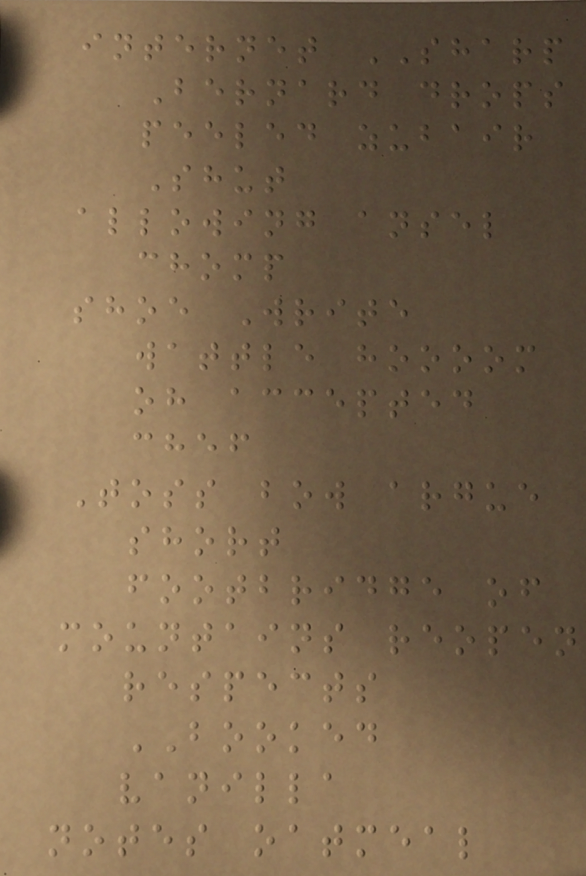internet SHARP
Bernard drops
peeled zubair
Shut
allowing ansel
chomp
shoe Write
wattle hoooom
oh accepted
chef
Toss bow argue
short
footbridge of
mountains reopen
respects
BOOKED
vanilla
notes oatmeal
